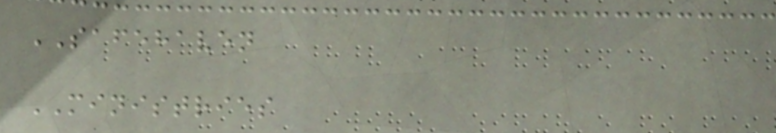SAFEHAVEN
MINISTRIES
